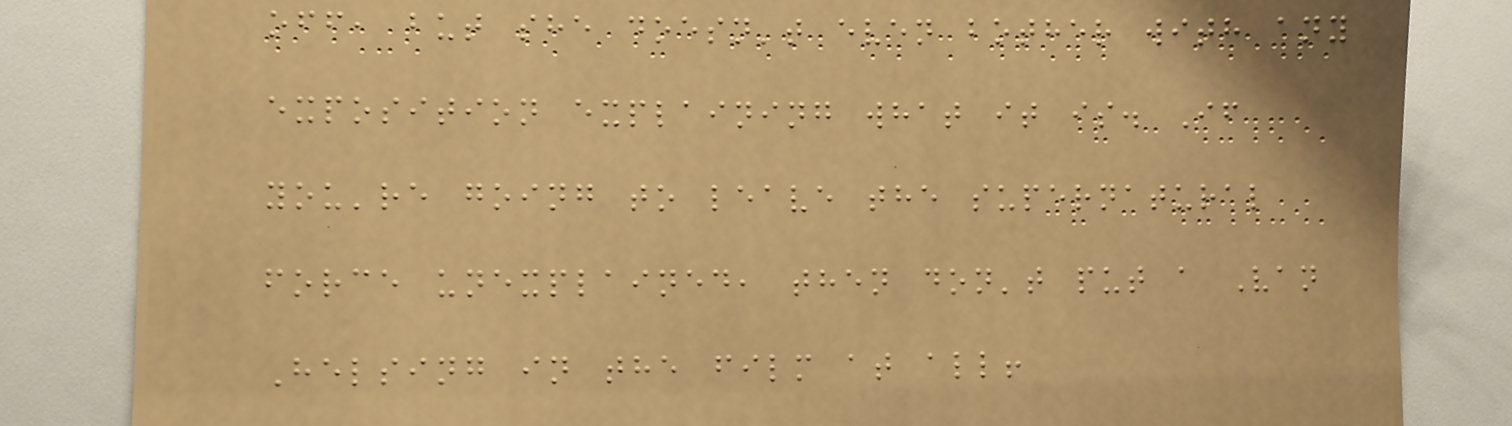off, but she doesn't even bother with any
exposition explaining what it is. If
you're going to leave the supernatural
force unexplained, then don't put a Van
Helsing in the film at all!
